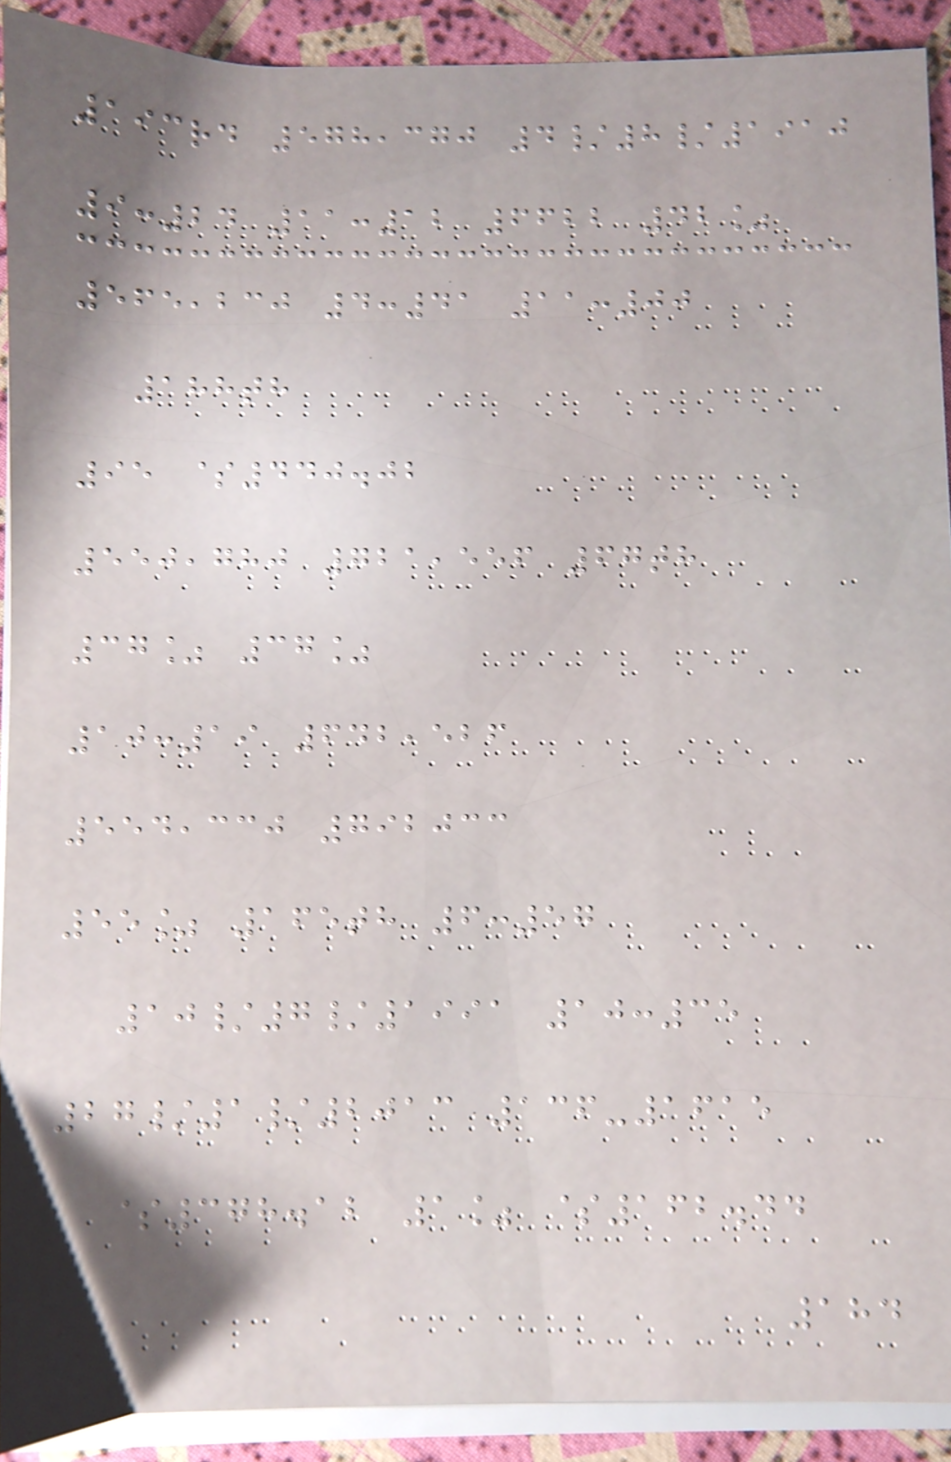193rd 578,370 4/8/1910
9:24 11:12 6622 42%
565,230 4:41 11:00
188th
95 $440.02
550,780 721,556 67th
37% 37%
10:19 642,526
554,330 792033
55% 165th 6:57
10/7/1991 10:35
27/1/2013 136-1615
$378.12 1% $162.44
184
